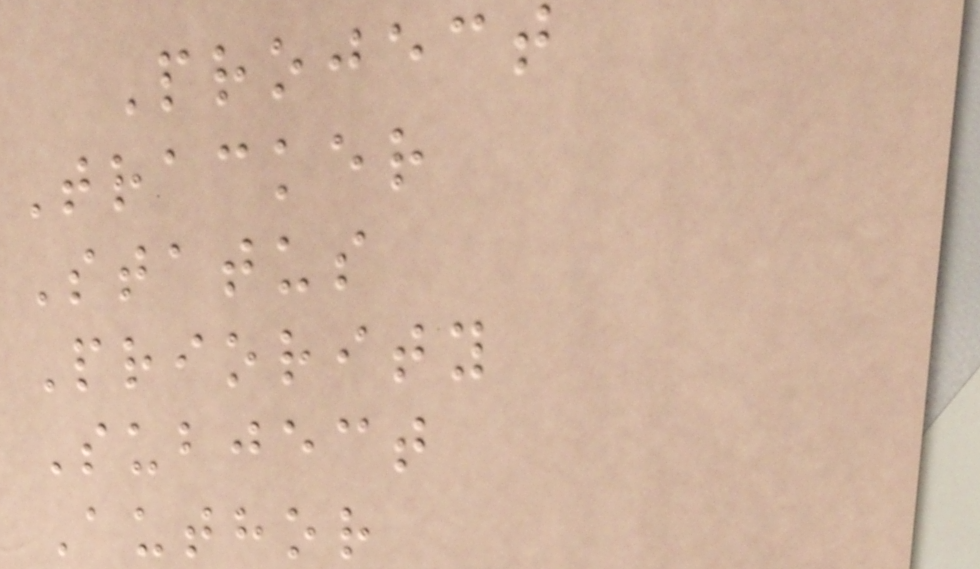Project
Tracker
Status
Priority
Subject
Author
